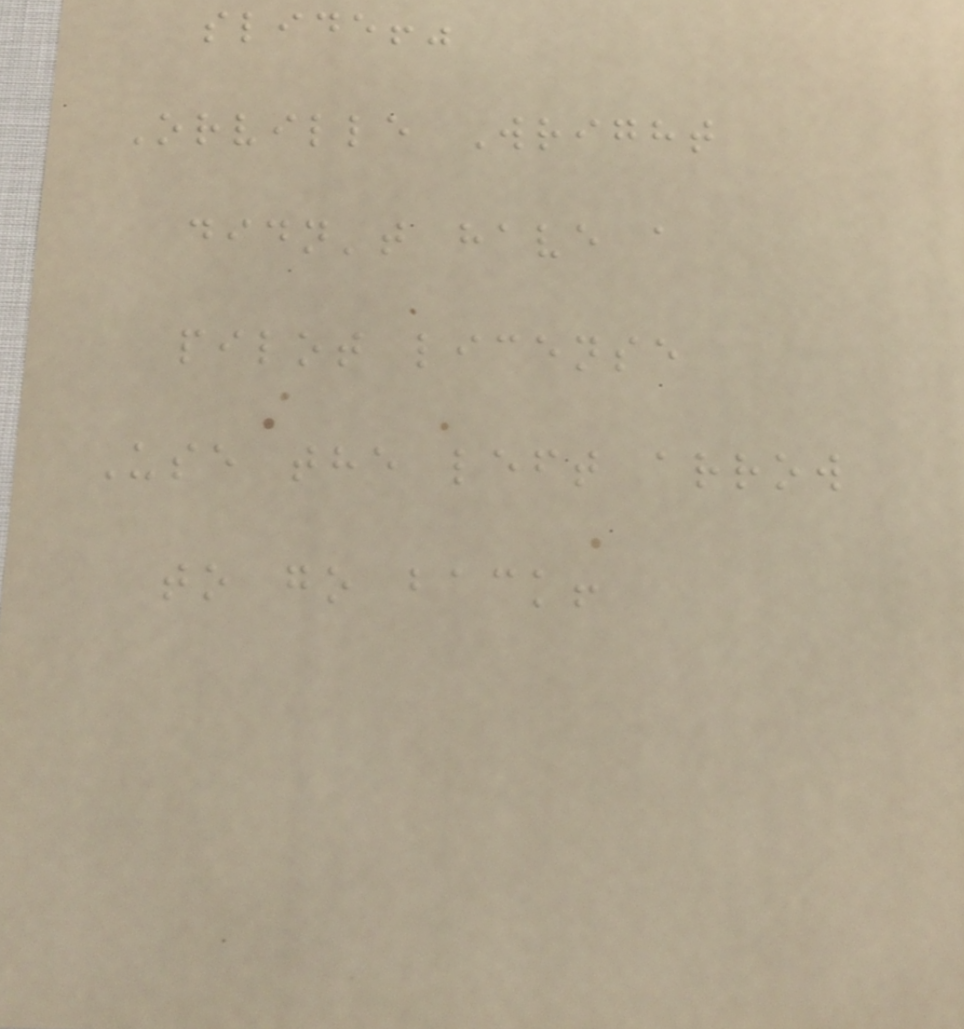slide!"
Orville Wright
didn't have a
pilot license
Use the left arrow
to go back!
